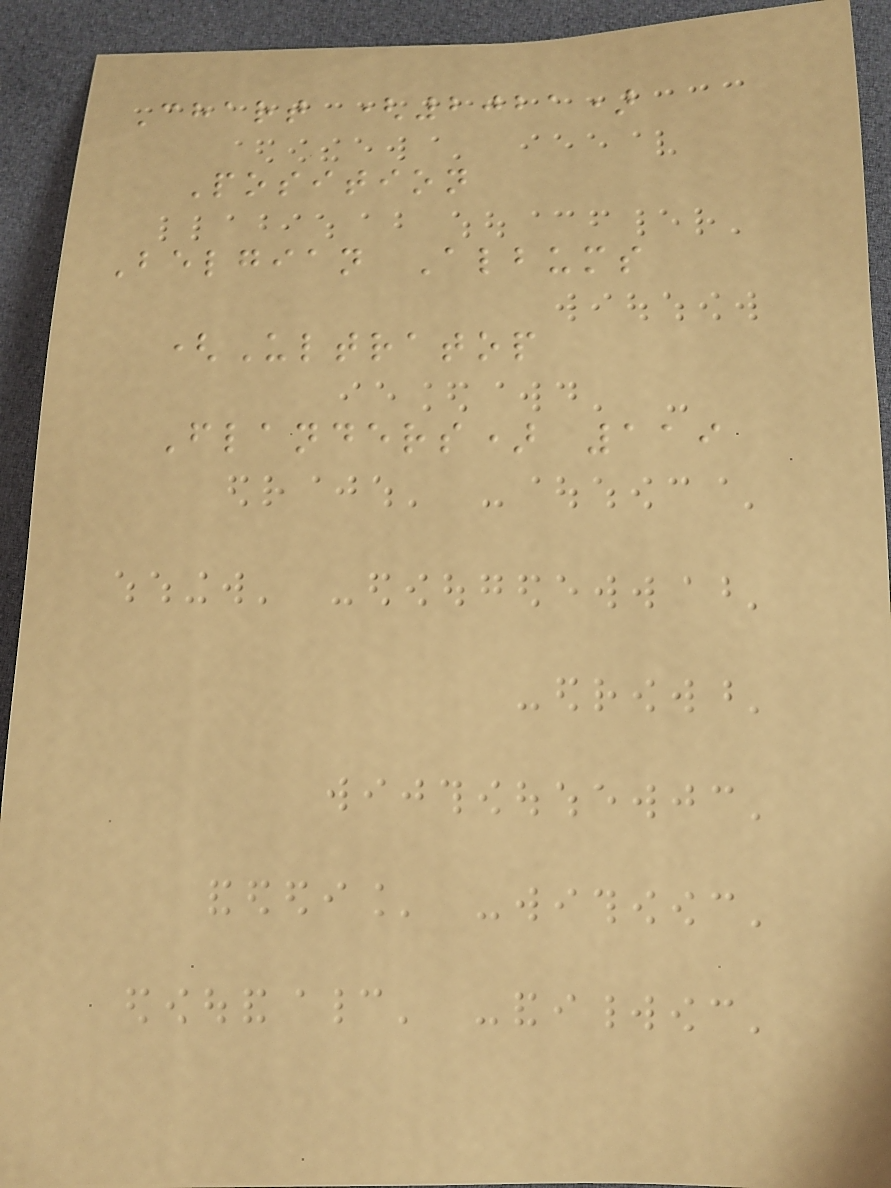Chart (2021)
Position
Belgian Albums
(Ultratop
Flanders) 119
